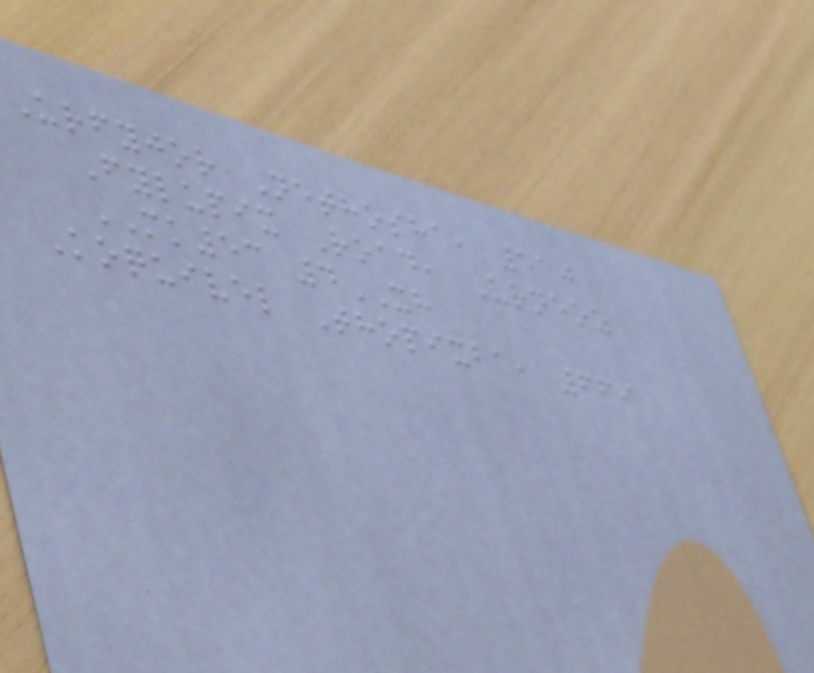Urfyjor Nethosha, 510
Fylupix Road, Urneoz
MK53 4XH
Koquivel Thopixba, 669
